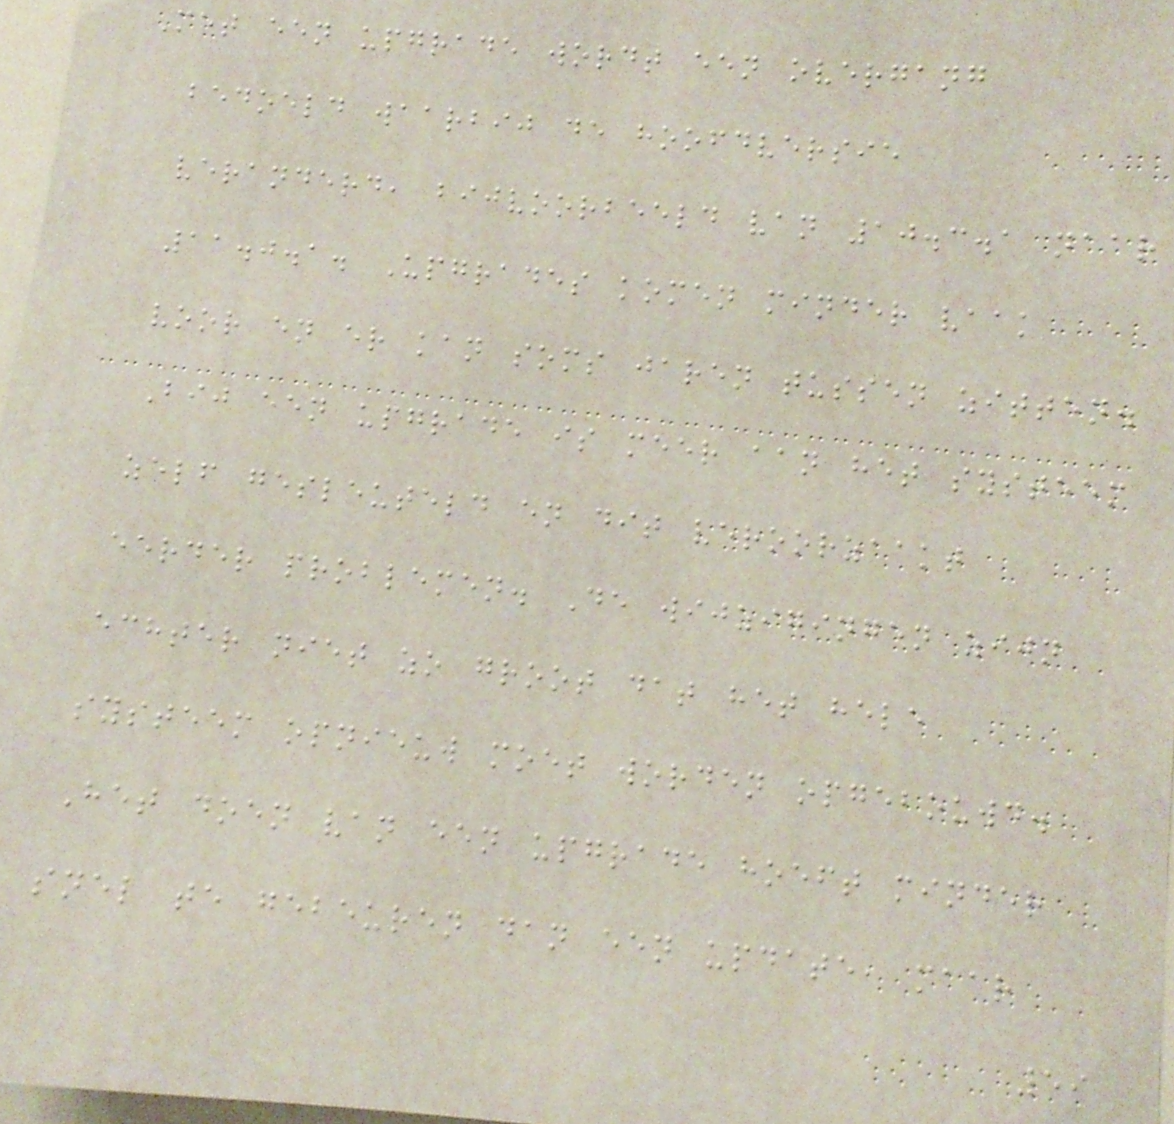Met een upgrade wordt een overgang
bedoeld waarbij de hoofdversie
veranderd, bijvoorbeeld van 10.3.1 naar
11.0.1. Upgrades komen minder vaak
voor en er kan soms jaren tussen zitten.
Bij een upgrade is meer aan het systeem
zelf gesleuteld en dit veroorzaakt
eerder problemen. De wijzigingen zijn
echter niet zo groot dat het hele
systeem opnieuw moet worden opgebouwd.
Het doen van een upgrade hoeft minder
snel te gebeuren dan een update, maar
59
